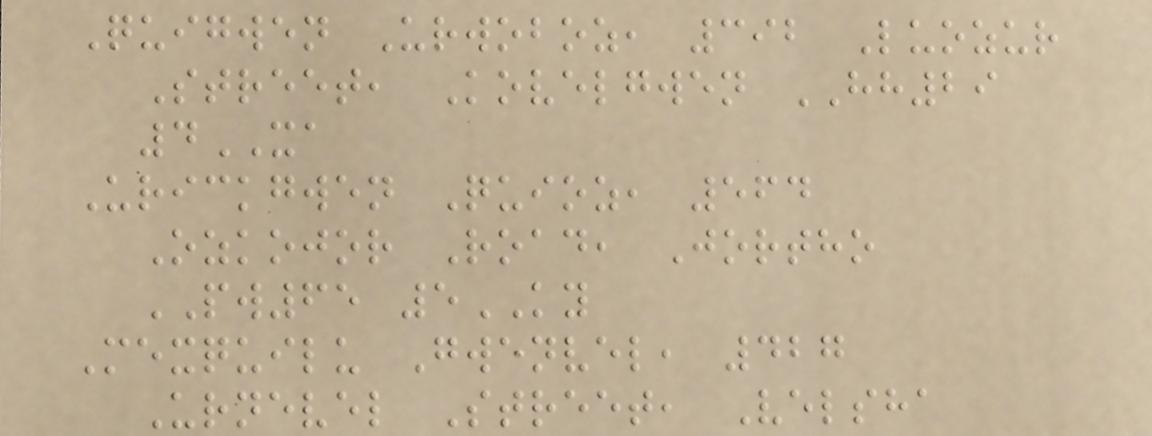Quigwen Urwoboz, 392 Luozur
Street, Kovelgwen HH29
4XA
Urickgwen Quioz, 564
Ozkojor Road, Jortho
PW65 5KY
Mexquilu Gwenvel, 427
Urnevel Street, Velsha
